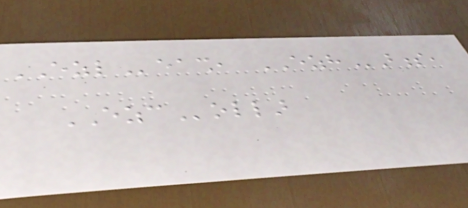EZLeash, EZHarness,
EZCollar
